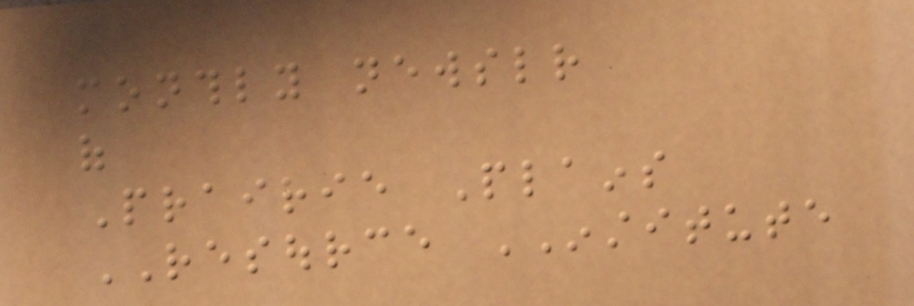monthly newsletter
of
Prairie Plains
RESOURCE INSTITUTE
